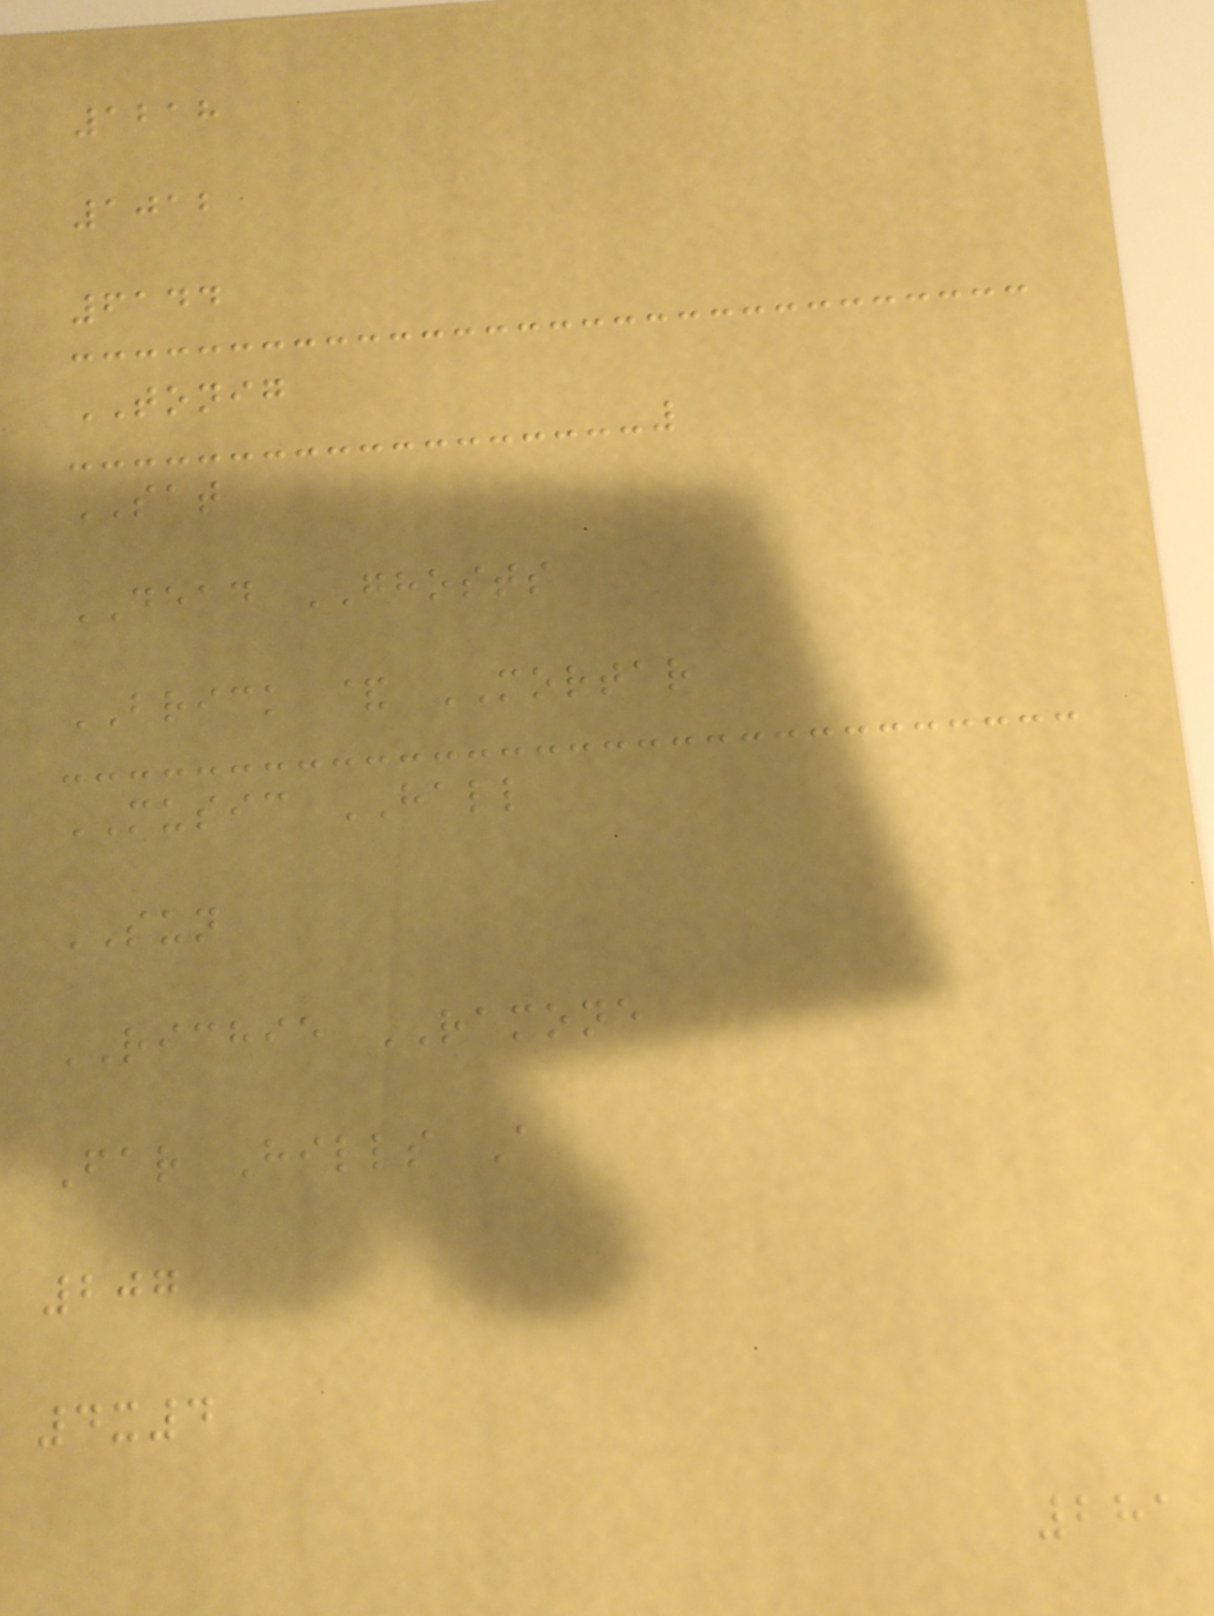1218
1012
6144
TONIG
SAT
DEAD GHOSTS
BRICK & MORTAR
MUSIC HALL
SUN
RICHIE RAMONE
Far Hills A
207
4x4
281
